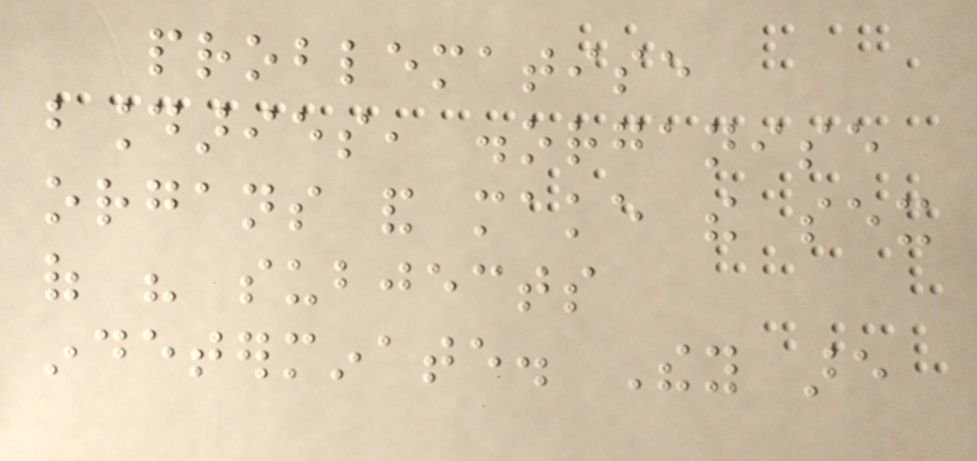problematise
boundaries, disorganise
organs and make the sex
of his subjects
indeterminate. They are
